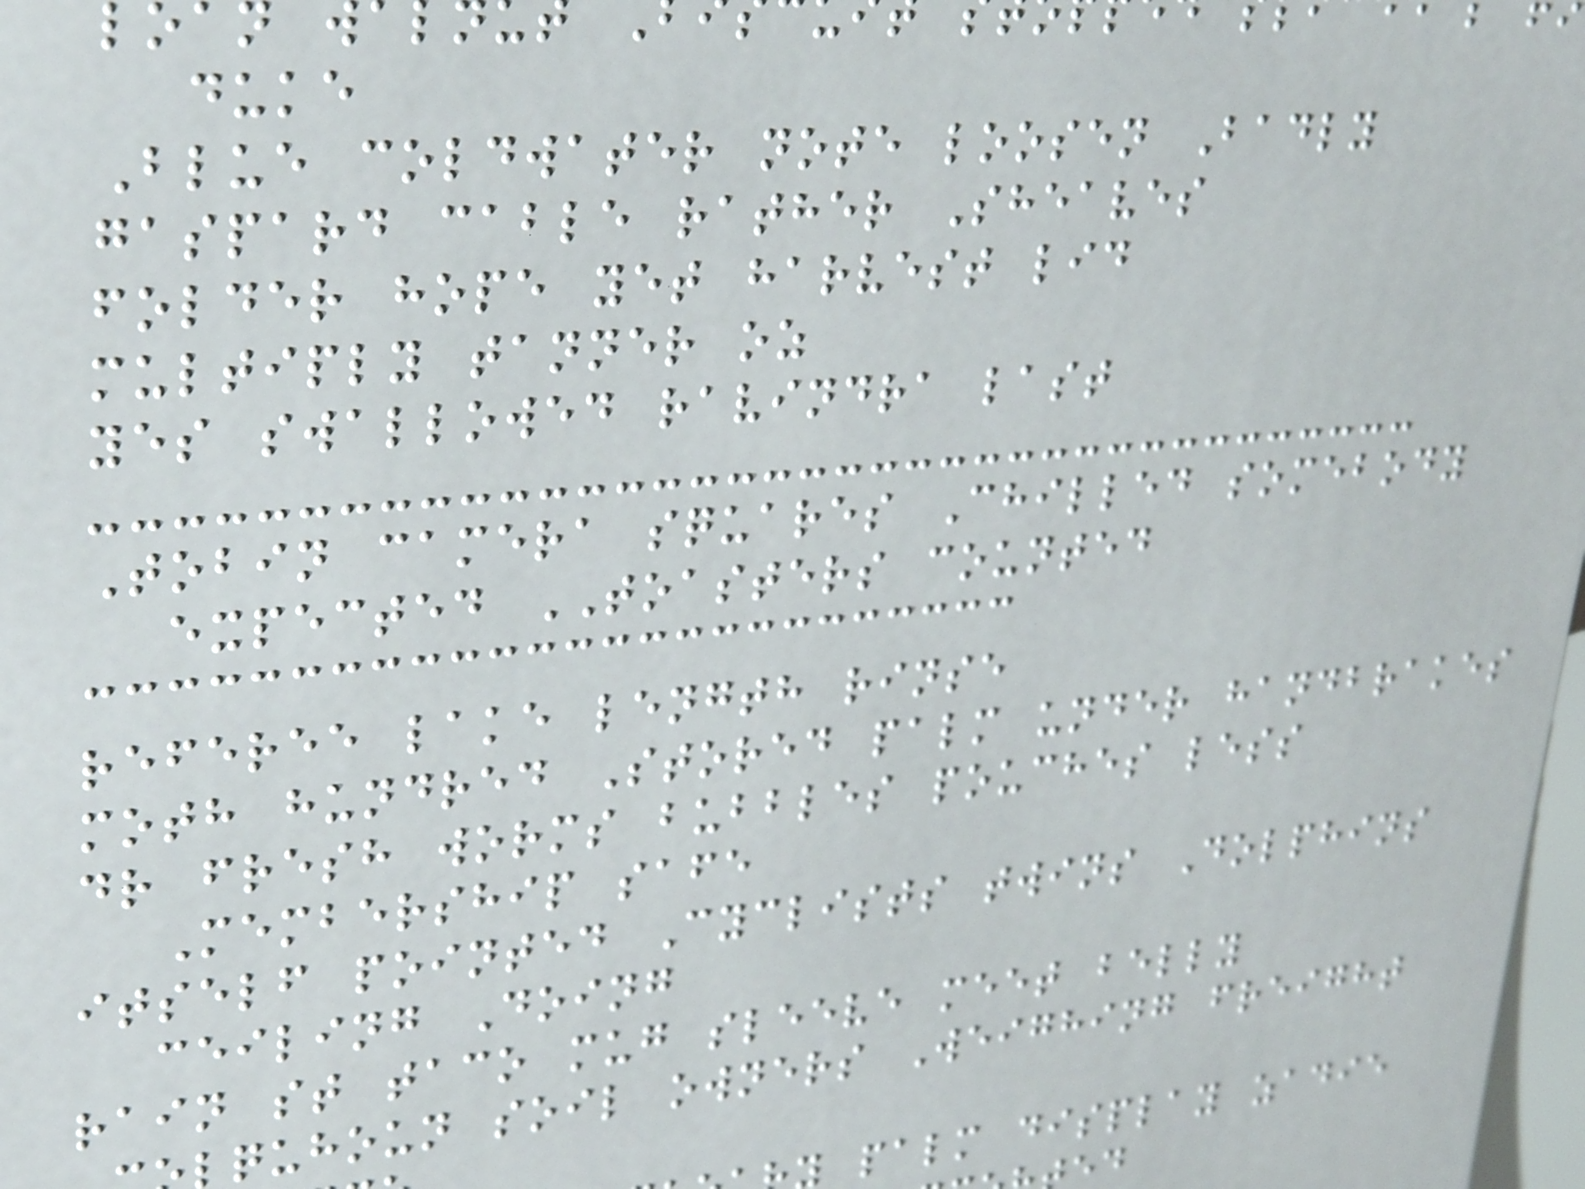duke
Blue coldwater note loosen Badly
gaspard cable rather Sheaves
folder hope yet harvest lid
multiply tanner oz
yes swallowed ravindra last
Tobin camera squares Chilled somebody
expected TOASTERS counted
referee lake length rinse
moth hundred Stored palm under handbrakes
dr fresh worms bubbles pouches less
Membership safe
itself pointed Cyclists twins Dolphins
ceiling Doing
rain st taco mug sleeve meet belly
quhoun soil owners Weighing freight
palm display zadie
